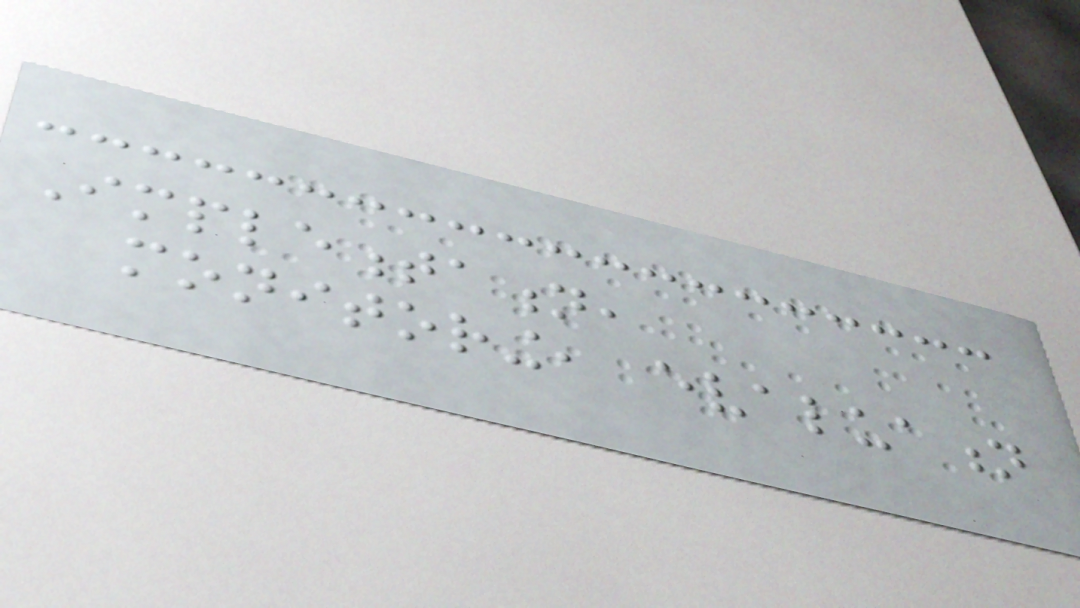Implementation,
monitoring, evaluation
